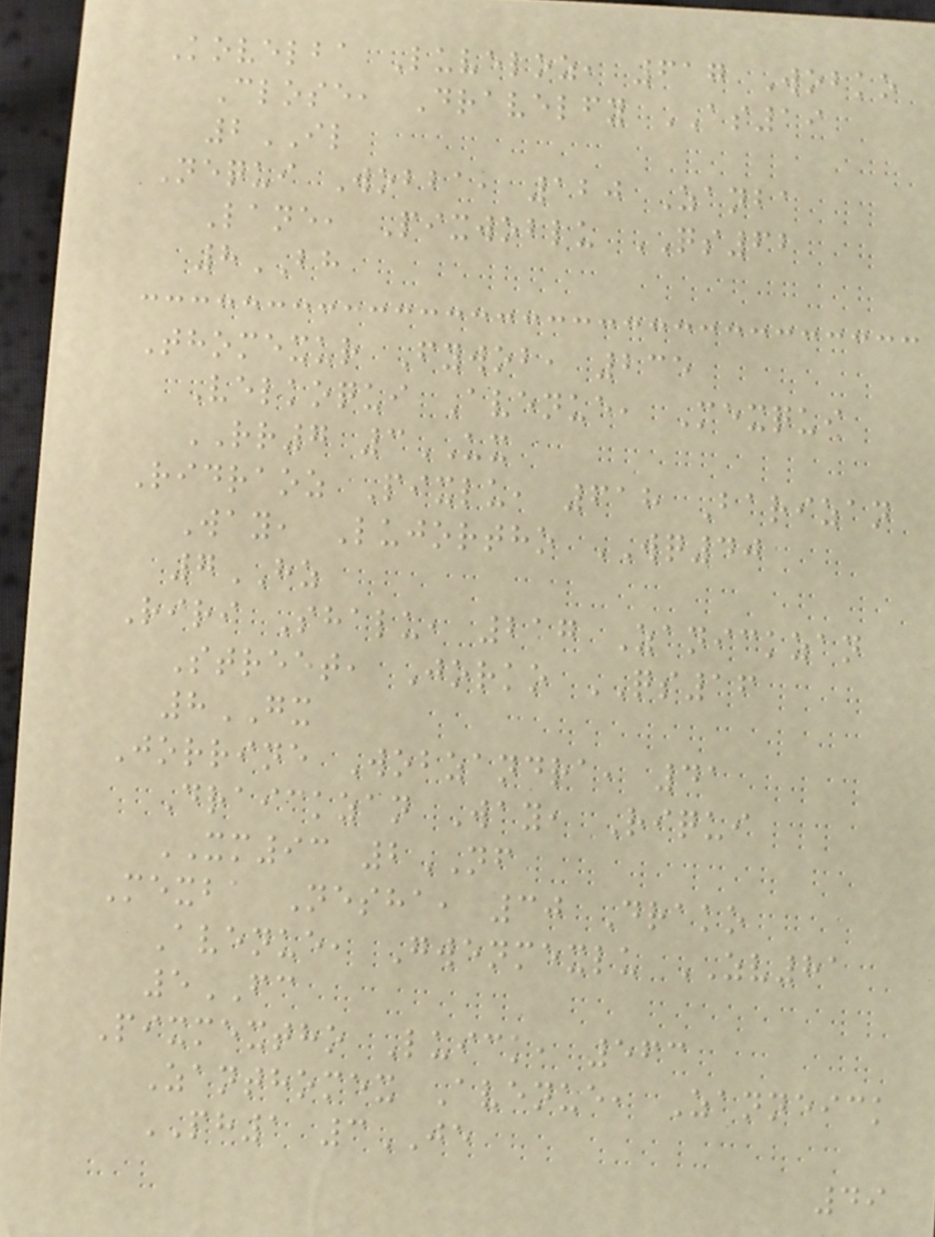Kovelba Luveloz, 617 Wobko
Close, Dravelfy AS19
2IL
Nequi Wobba, 120 Zanba
Lane, Pixwoblu QS62
8BH
Thomexur Fywob, 235
Velkoqui Avenue, Mexqui
RR7 3UX
Ridraoz Pixlu, 618 Barizan
Way, Lujortho WQ40
7HZ
Riri Shalu, 217 Zanickzan
Street, Jorko QS16
8GX
Jorrine Wobzandra, 41
Draickzan Way, Riqui
XM93 2NF
Mexba Nesha, 30 Drako
Avenue, Gwenmexlu ZV81
5FC
Pixmextho Luick, 563
Zanthomex Avenue, Zanneick
PH1 3JE
49
